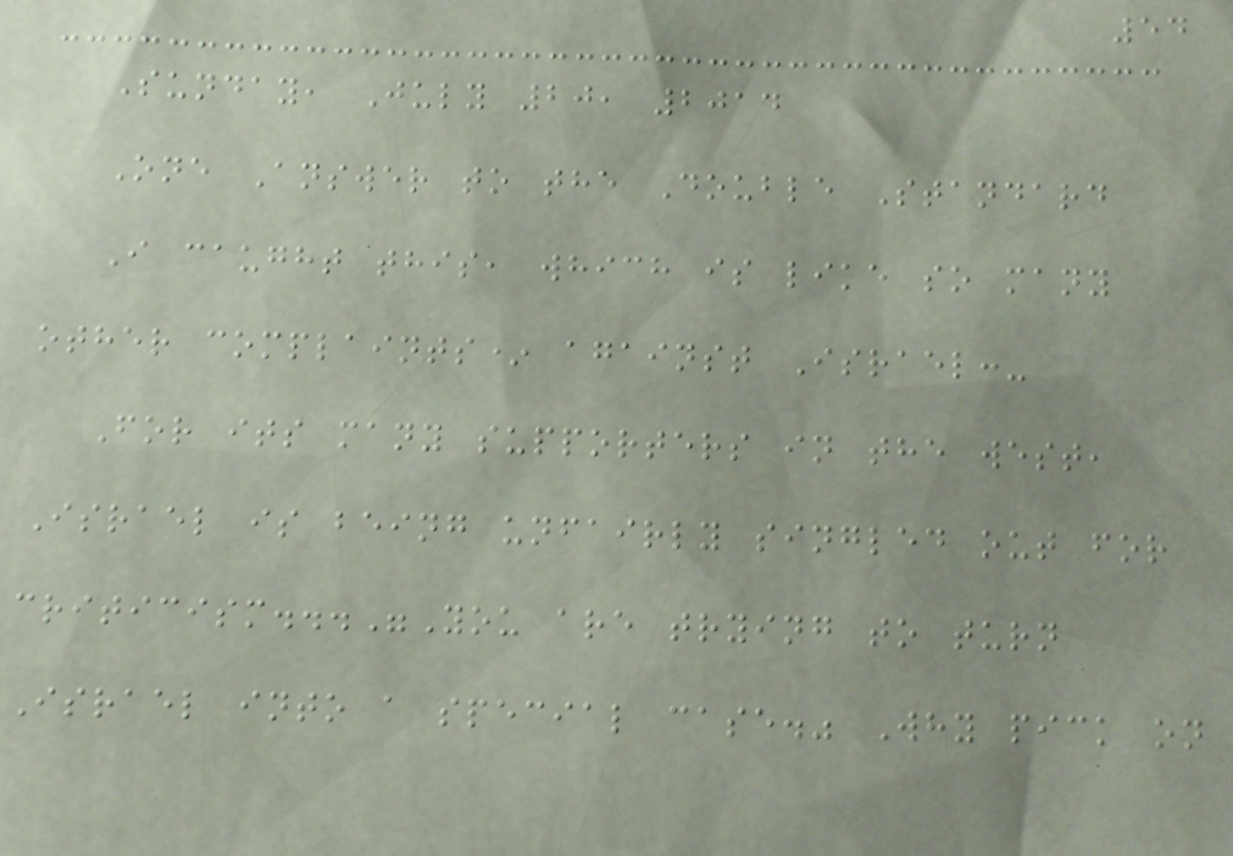54
Sunday, July 20, 2014
One Answer to the Double Standard
I caught this, which is like so many
other complaints* against Israel:-
For its many supporters in the west,
Israel is being unfairly singled out for
criticism..."You are trying to turn
Israel into a special case." Why pick on
